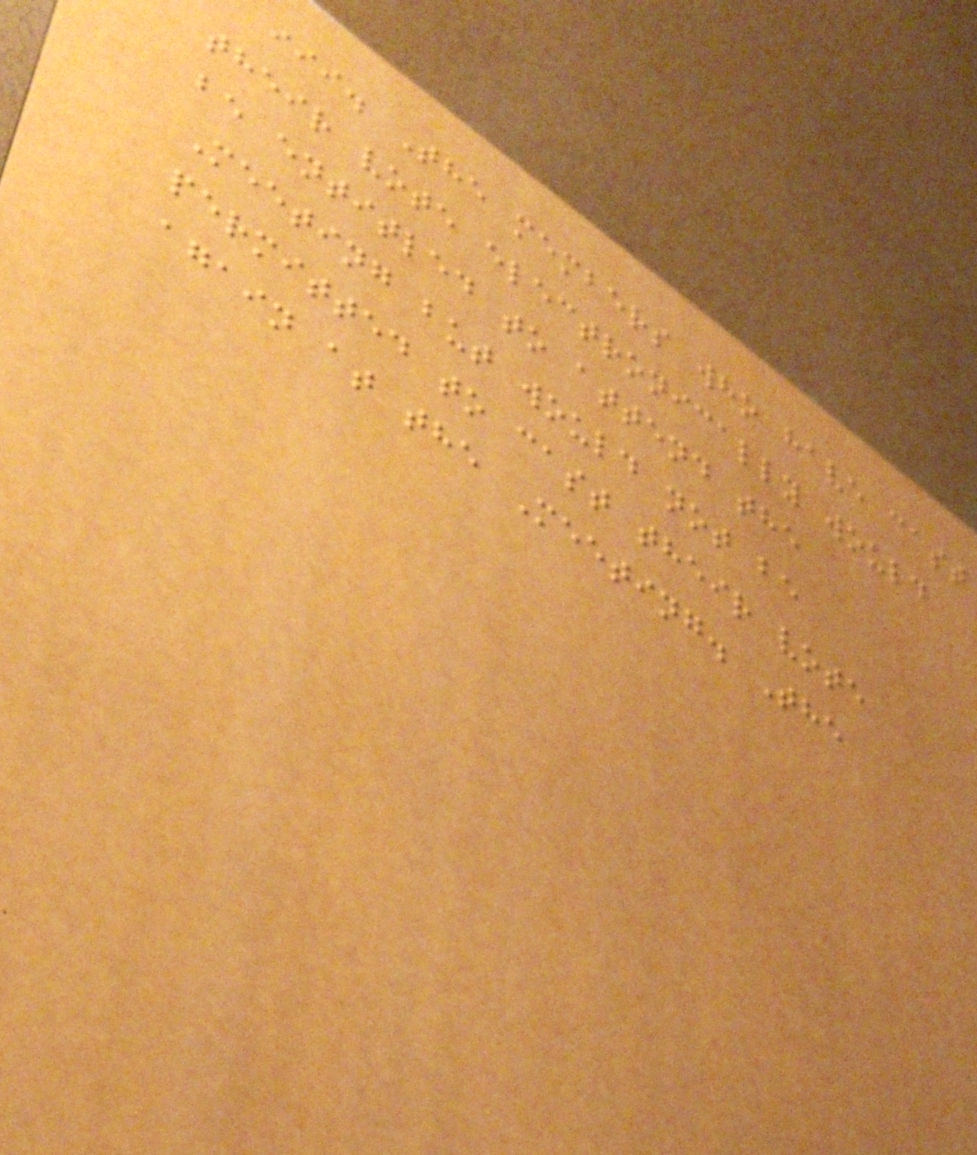iii. The members who have cast
their vote electronically would
be entitled to attend the
Meeting but would not be
permitted to cast their vote
again at the Meeting. The
